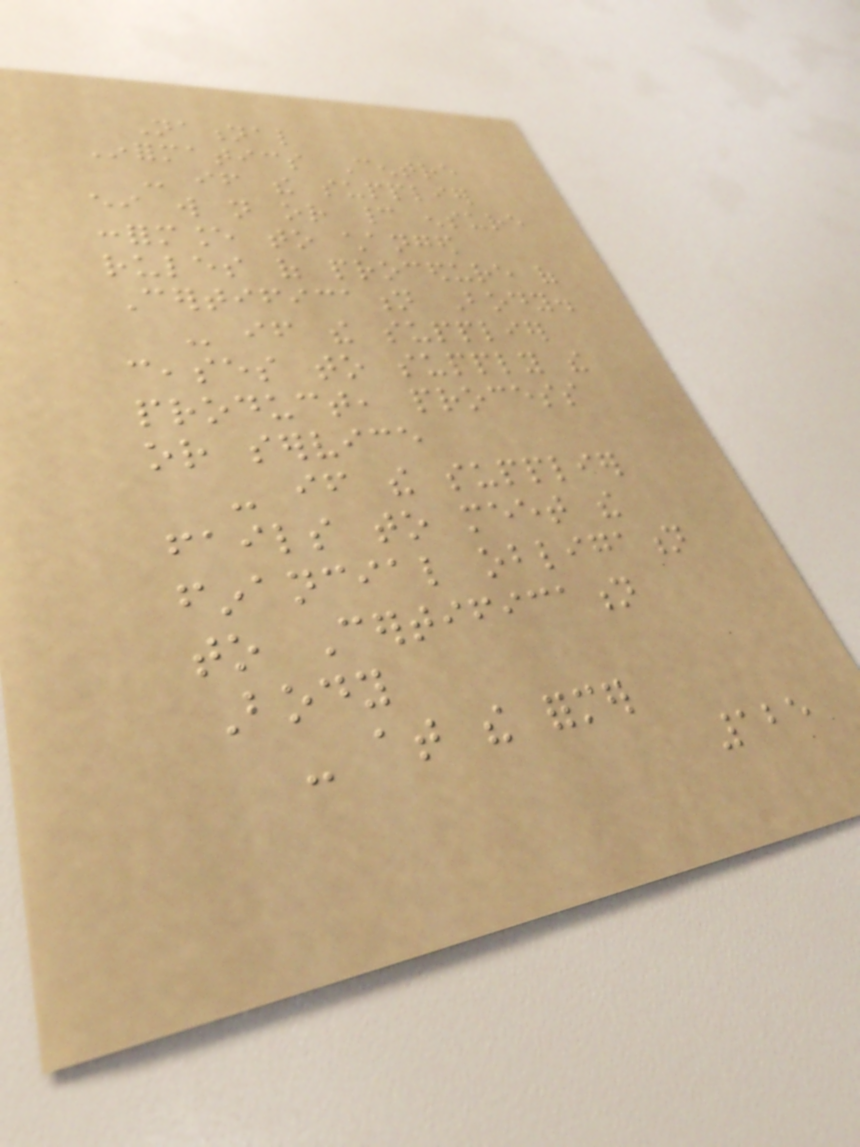National
Informatics Centre
- if the supplier
either will not or cannot ensure
conformance to changed
rules of procedure of
Certification Body.
- if the supplier
ceases to supply the
product, process
or service
- if the supplier
fails to meet the
financial obligation
to Certification
Body
- at the former
125
